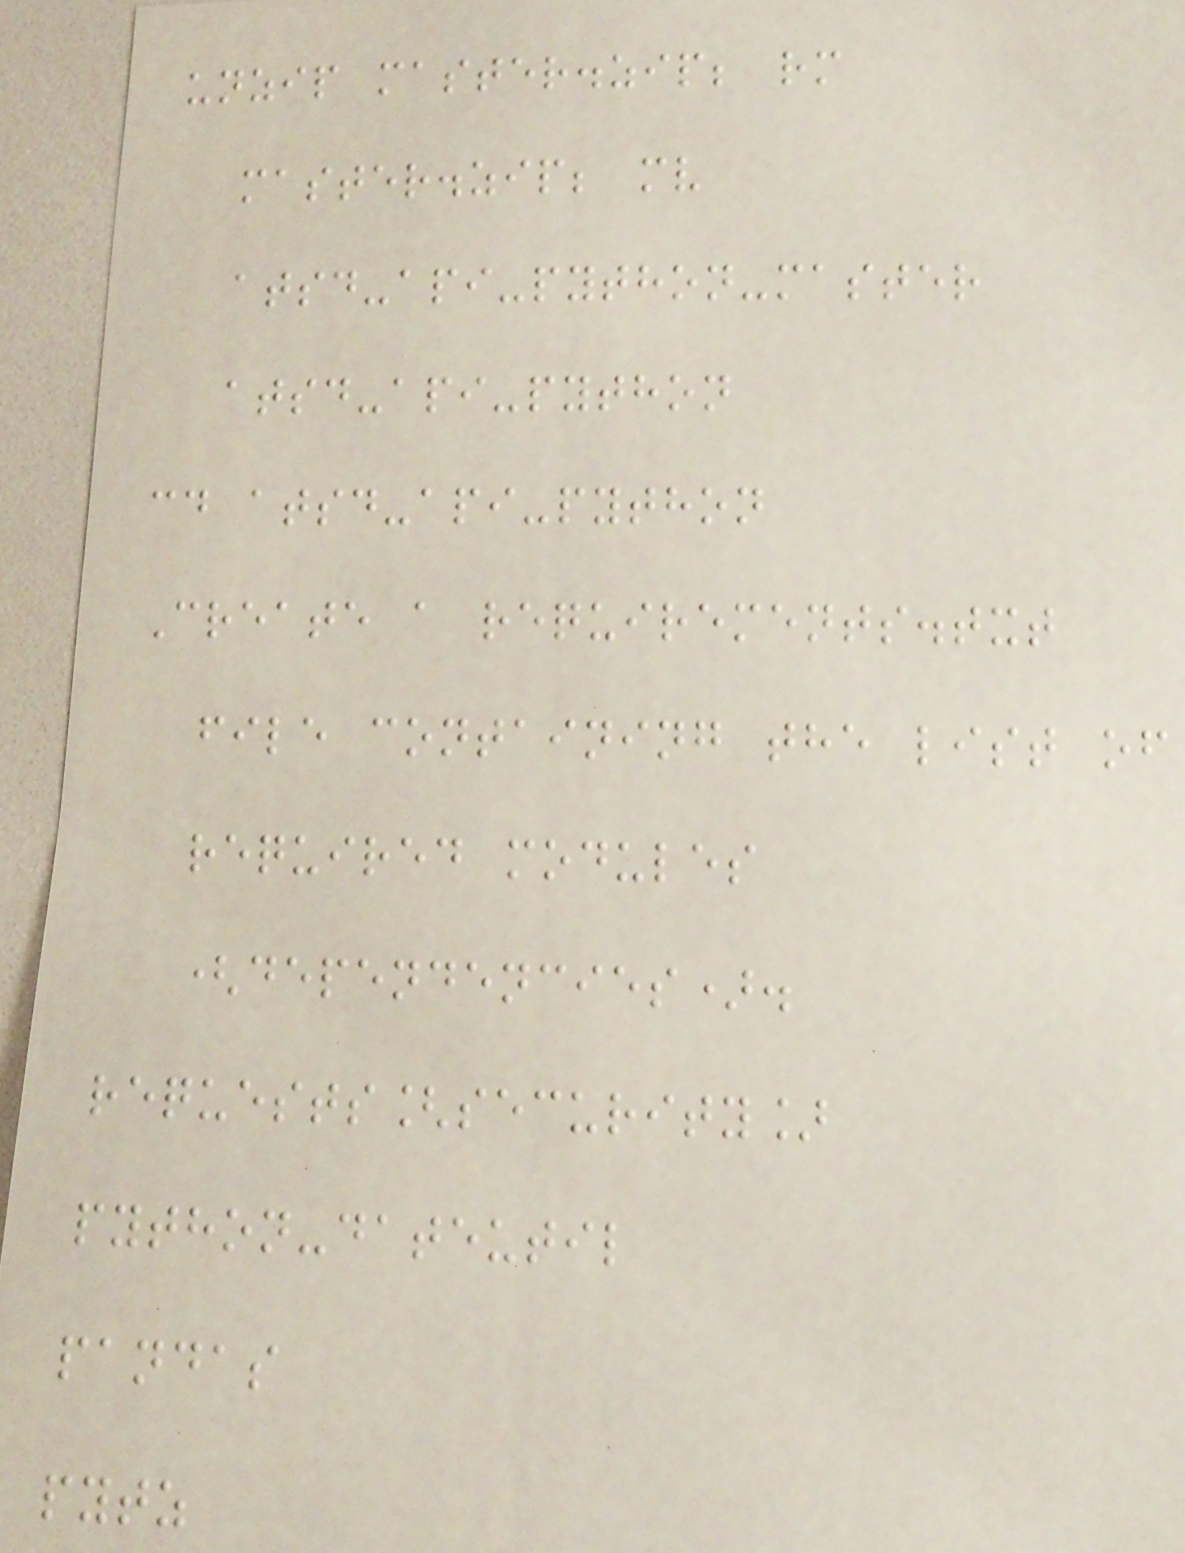unzip master.zip; rm
master.zip; mv
atsd-api-python-master
atsd-api-python
cd atsd-api-python
Create a requirements.txt
file containing the list of
required modules
(dependencies).
requests[security]
python-dateutil
pandas
pytz
